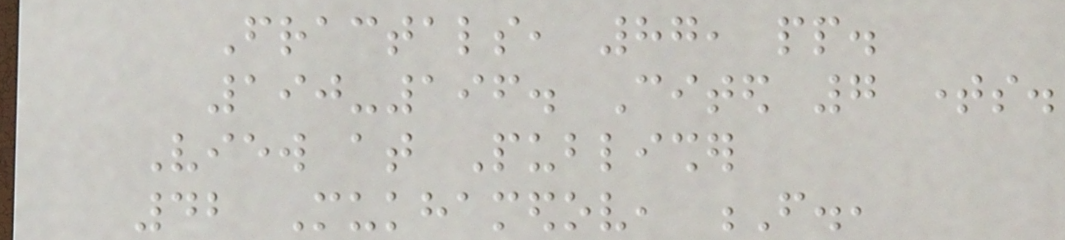Fractals, 87, pp.
190-196. Cited 7 times.
View at Publisher
42 Mukhamedov, F.,
